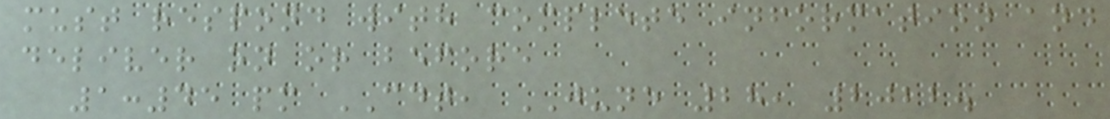must respond with complete information and
deliver on or before
1:45 pm CDT, JUNE 28, 2022.
